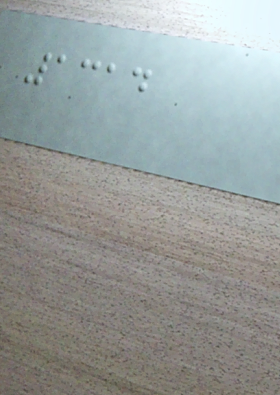1314
